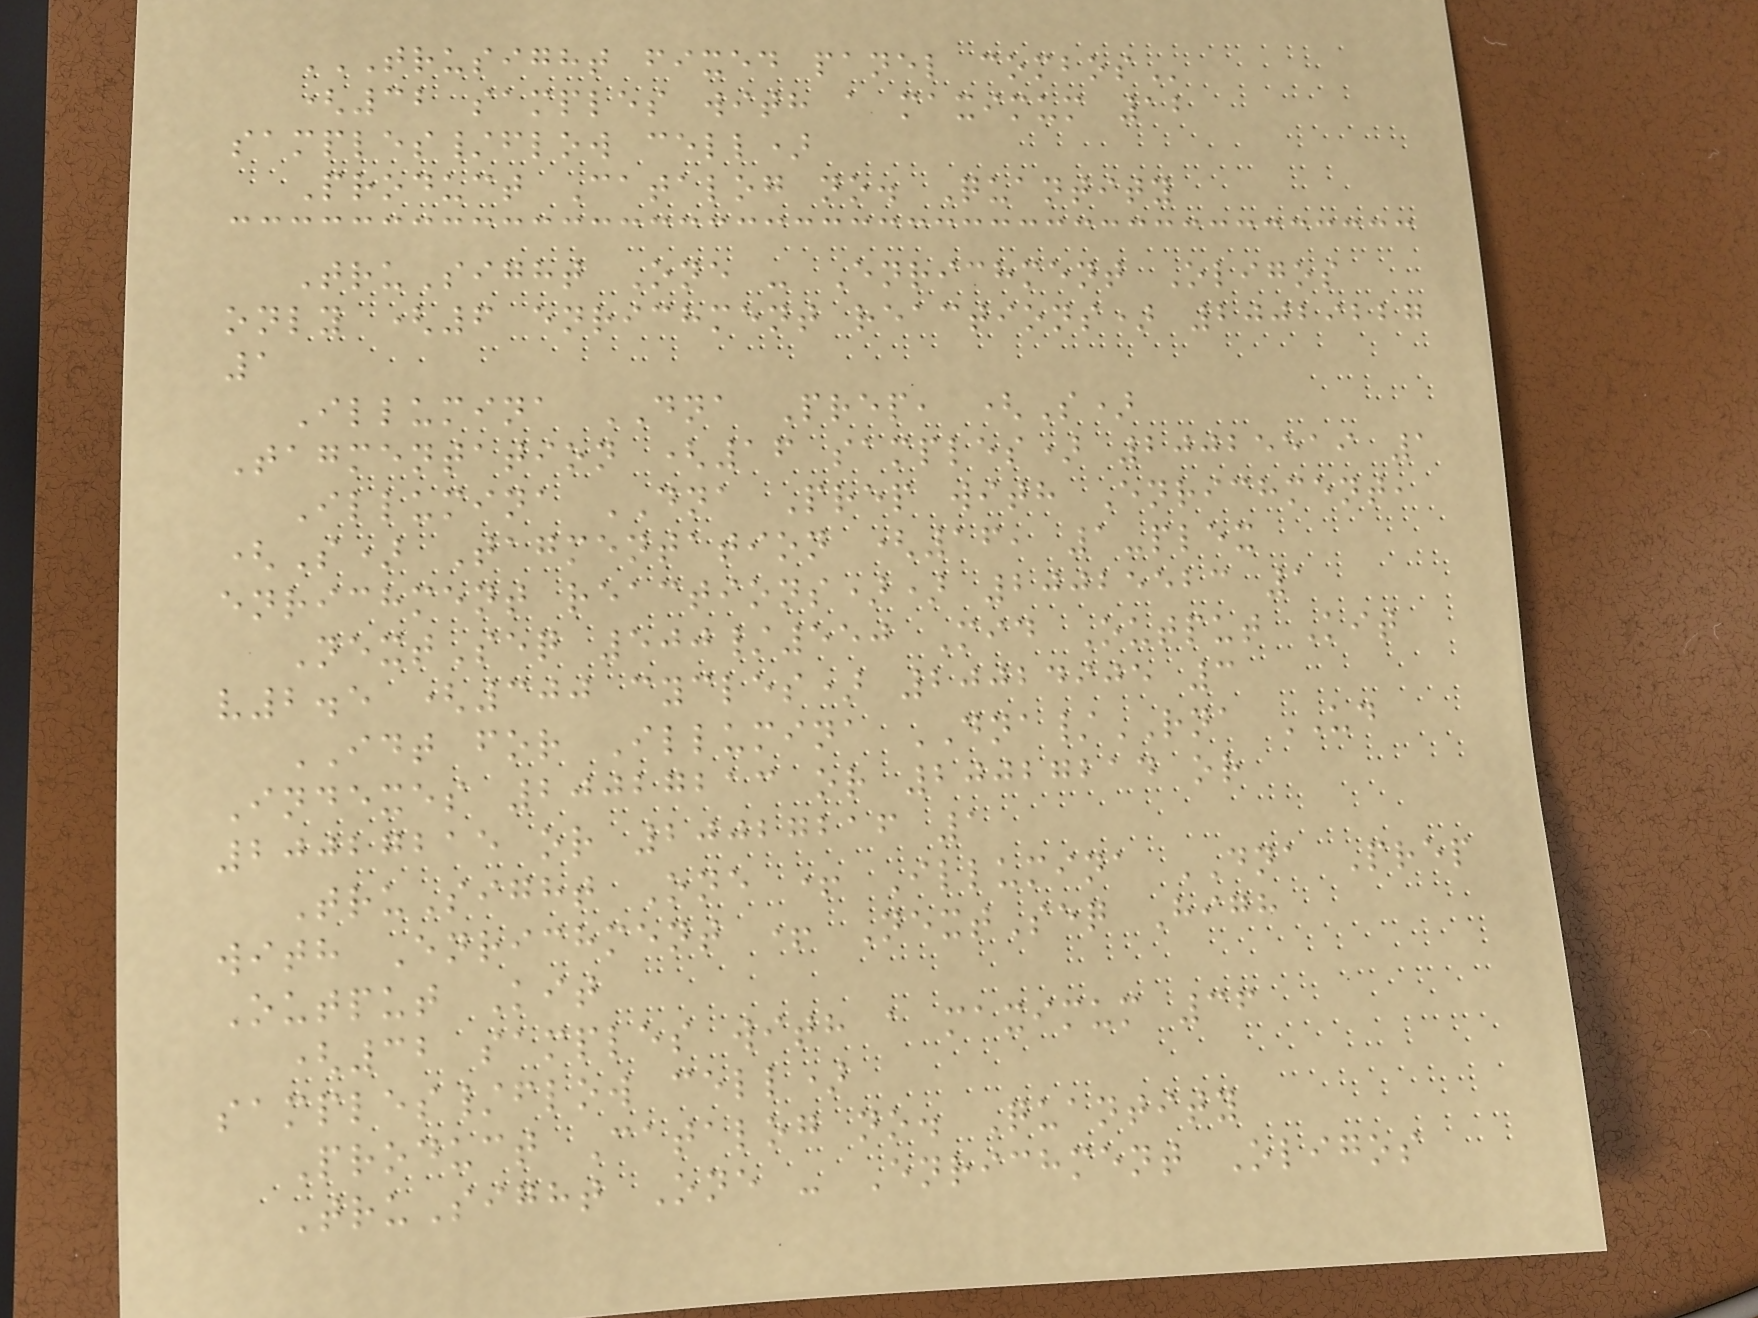TRUSIGHT FIXED PANEL COMBOS
(32 samples with a maximum 12
samples/flow cell)
Product Catalog no. Quantity
TruSight One - Enrichment Oligos
only (6 enrichment reactions) 20029227
1
Illumina DNA Prep, (S)
Tagmentation (16 samples) 20025519 1
Illumina DNA Prep with Enrichment,
(S) Tagmentation (16, 1-plex
enrichment reactions)) 20025523 1
NextSeq 500/550 Mid Output Kit
v2.5 (300 cycles) 20024905 3
IDT for Illumina DNA/RNA UD
Indexes 20027213 or 20027214 or
20027215 or 20027216 1
TruSight One + Illumina DNA Prep
with Enrichment + NextSeq High
Output Kit
(32 samples with a maximum 36
samples/flow cell)
Product Catalog no. Quantity
TruSight One - Enrichment Oligos
